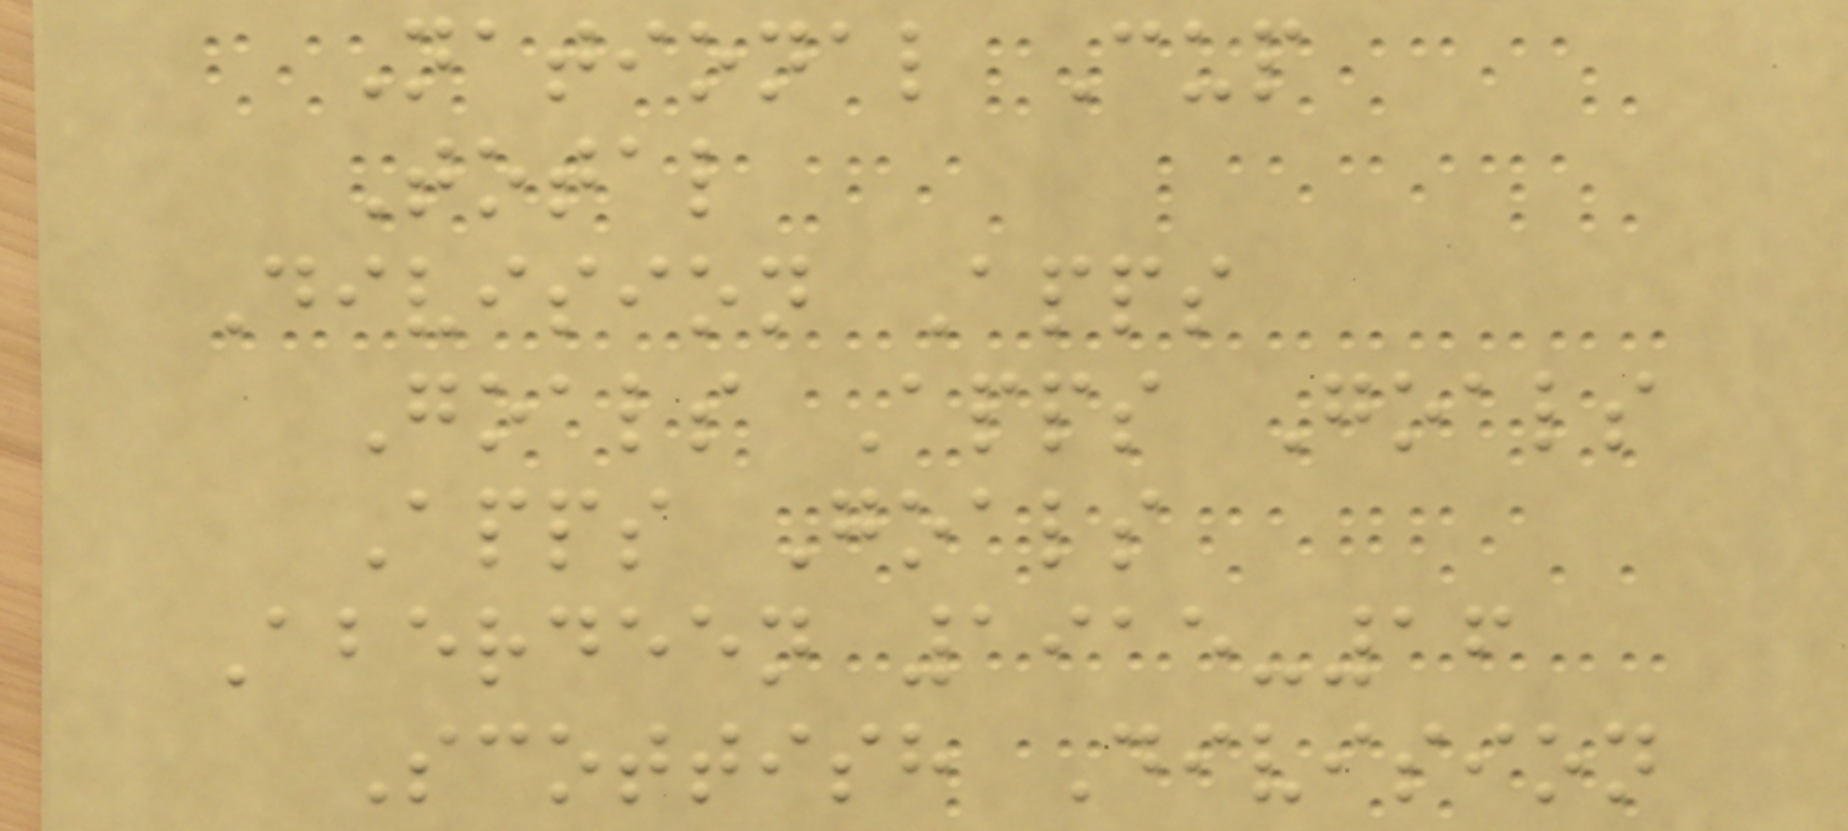National Cup
Total
Division Apps
Goals Apps Goals
Apps Goals
Aberdeen 1915-16
Scottish Division
